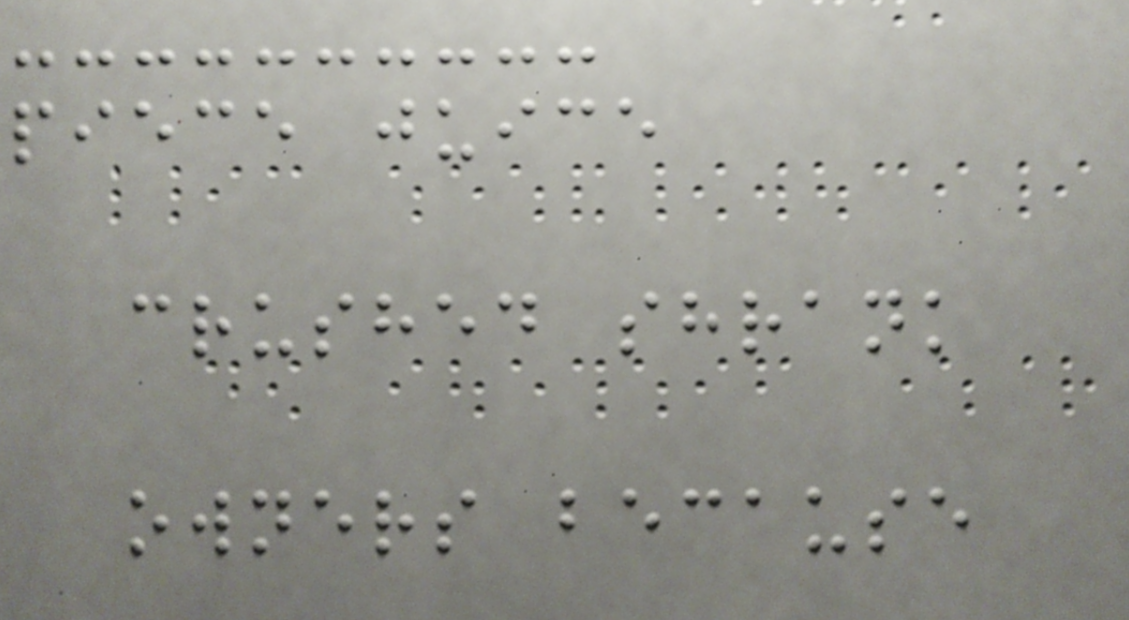piece juice
crushed shrank
owners because
